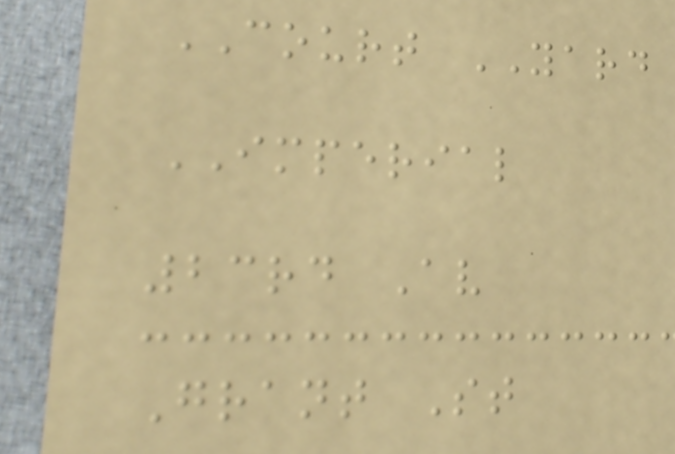COURT YARD
IMPERIAL
23rd Av
Grant St
